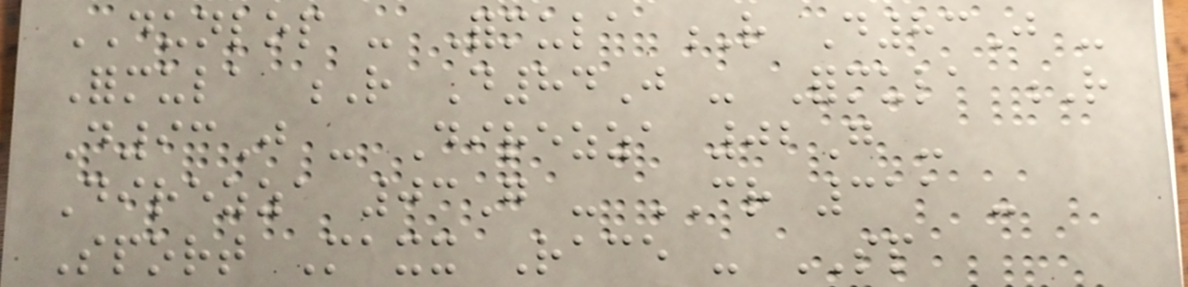DUNLOP - Formula R D83J -
Formula R D84J - Formula R
D93J - Direzza 02G -
Direzza 03G - CR 311 -
Sport Maxx Race - SP
